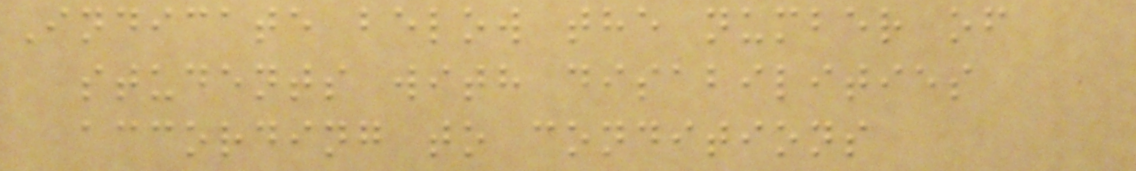Indicate below the number of
students with disabilities
according to conditions
